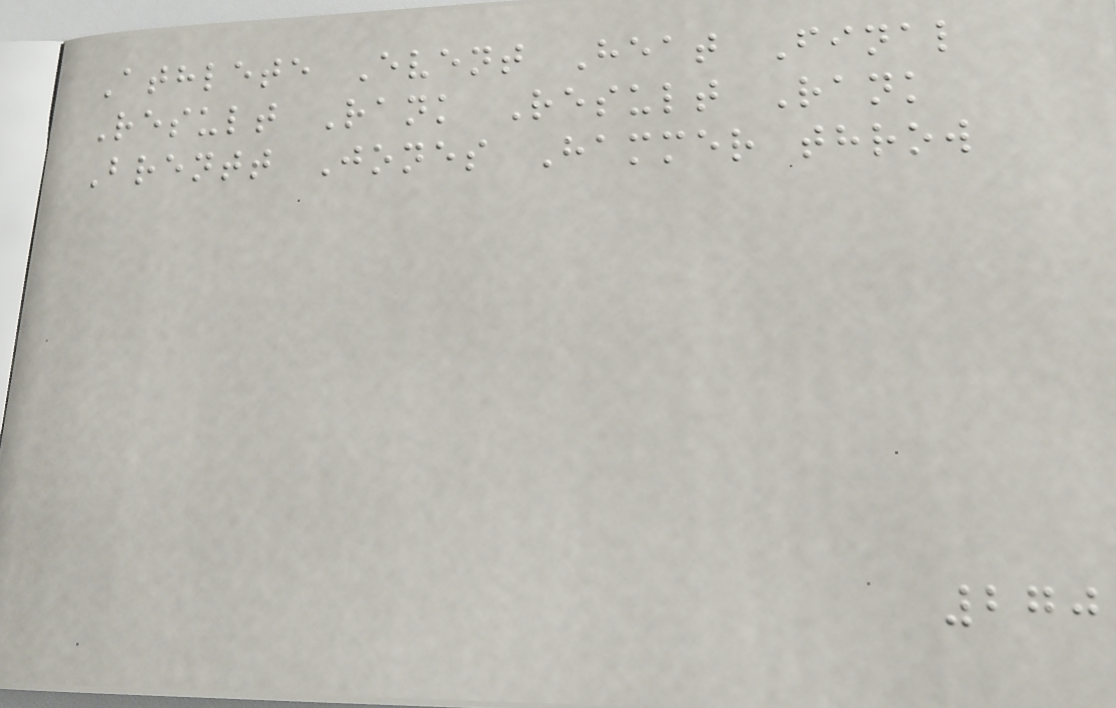Athlete Event Heat Final
Result Rank Result Rank
Brentt Jones Hammer throw
270
